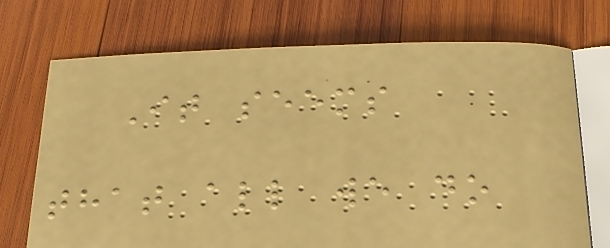It seems
that all we do
